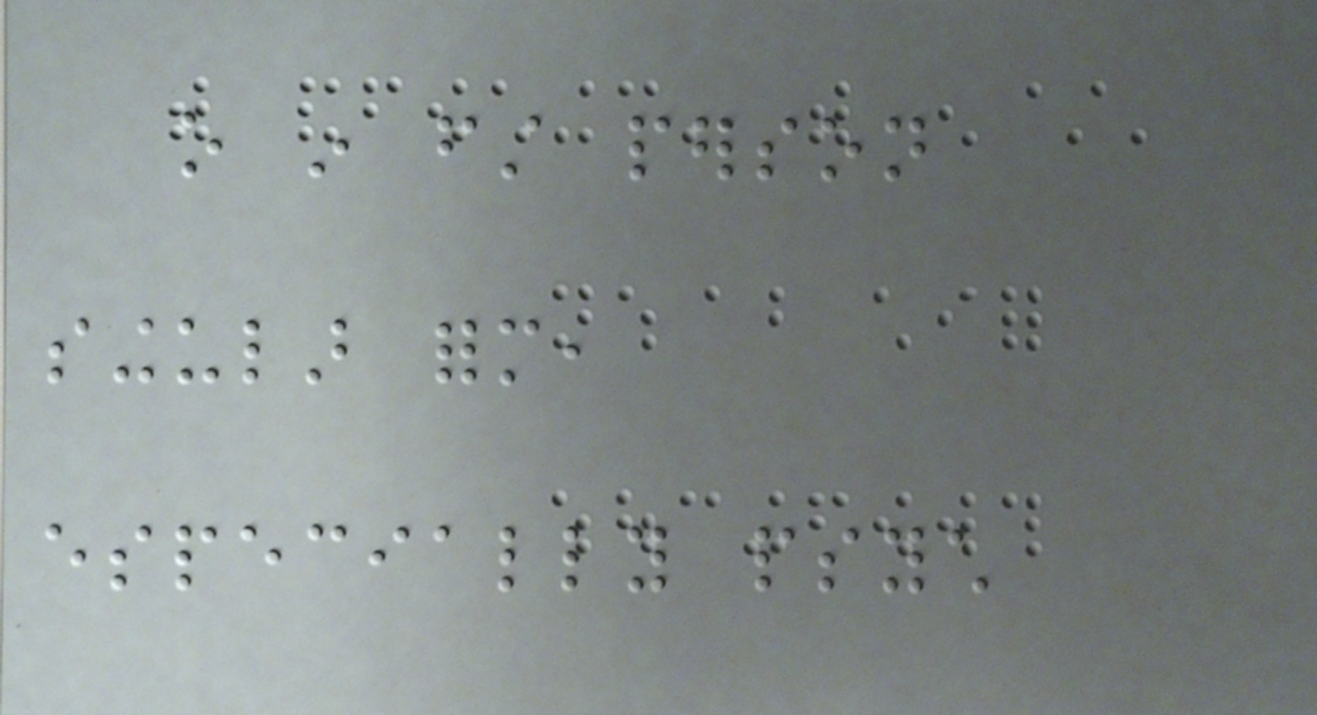o in first person
singular form,
especially psych
